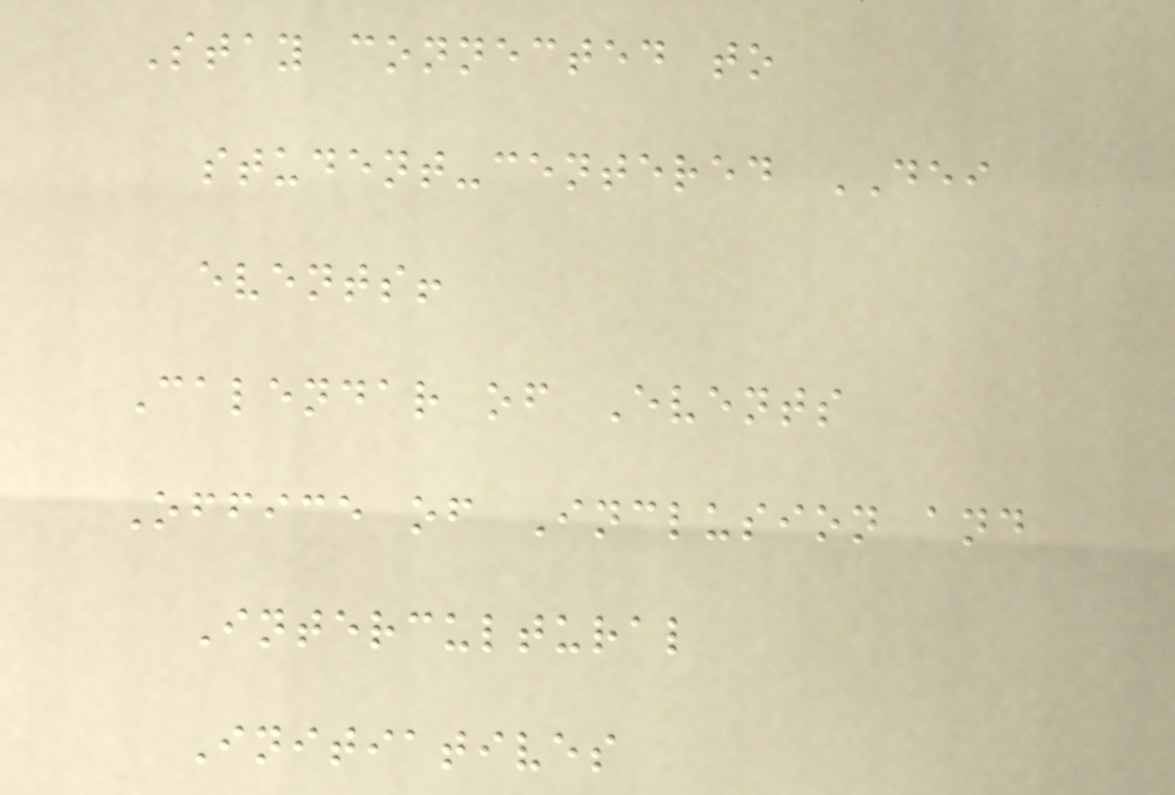Stay connected to
student-centered DEI
events!
Calendar of Events
Office of Inclusion and
Intercultural
Initiatives
